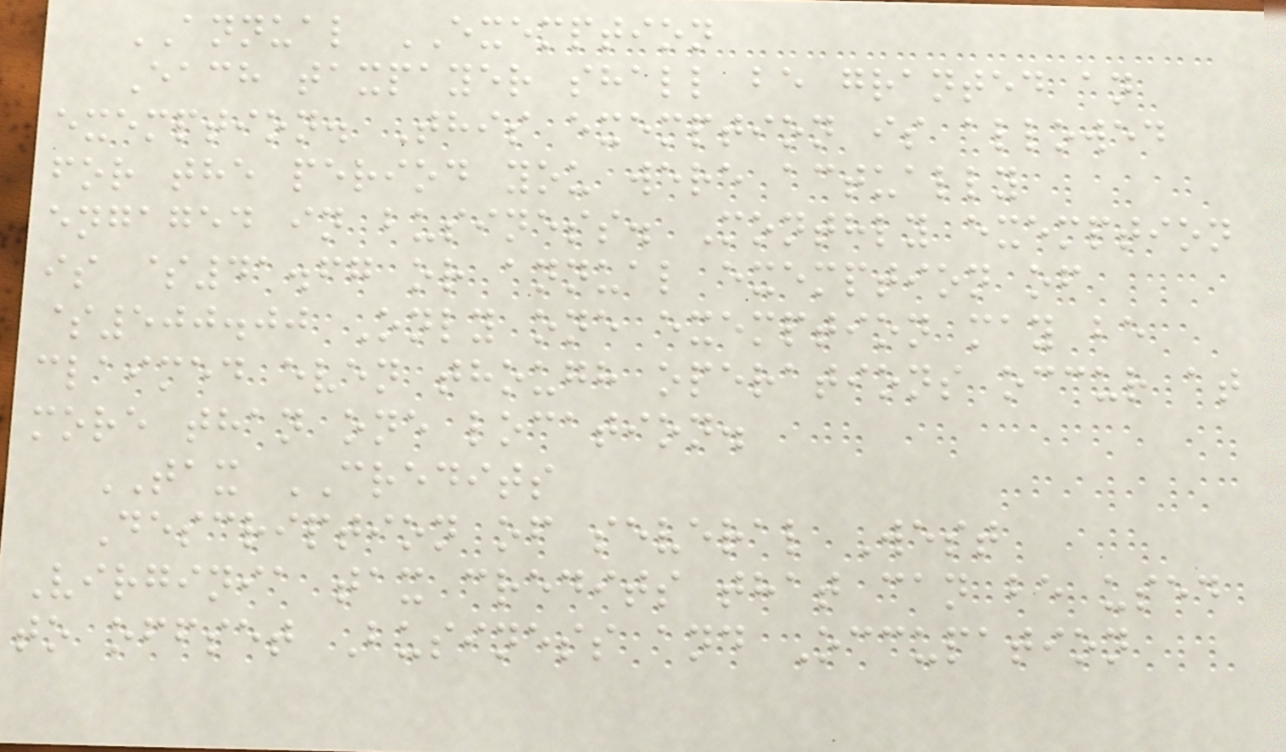ANNUAL EXEMPTION
Each taxpayer shall be granted an
exemption. This exemption is allowed
for the period you were actually
engaged in business. Monthly exemption
is $41.67 or annual exemption of
$500.00 Only one exemption may be
claimed even though operations occur at
more than one location.
TAX CREDITS
Description of several West
Virginia tax credits that can be used
to offset Business and Occupation
